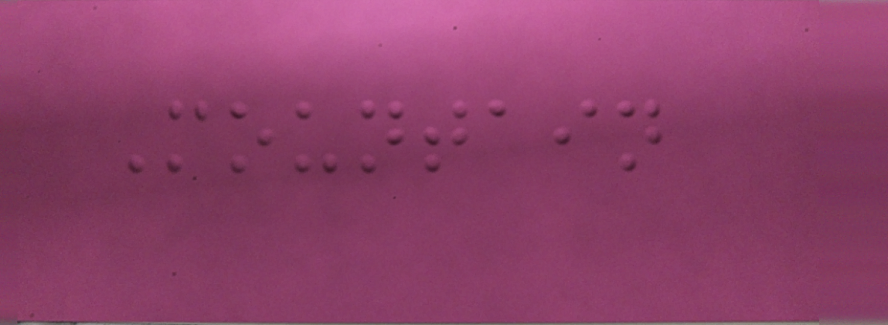Mountain
